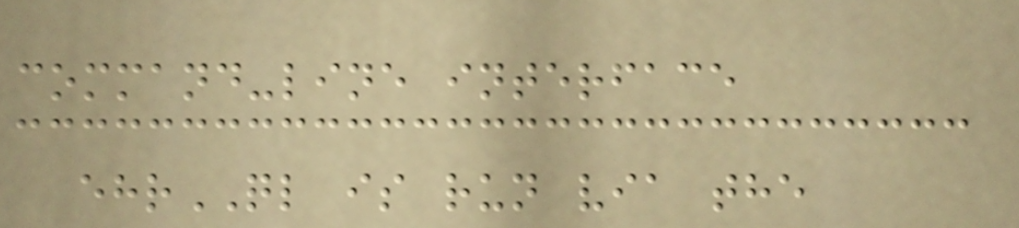command-line interface
ehrQL is run via the
